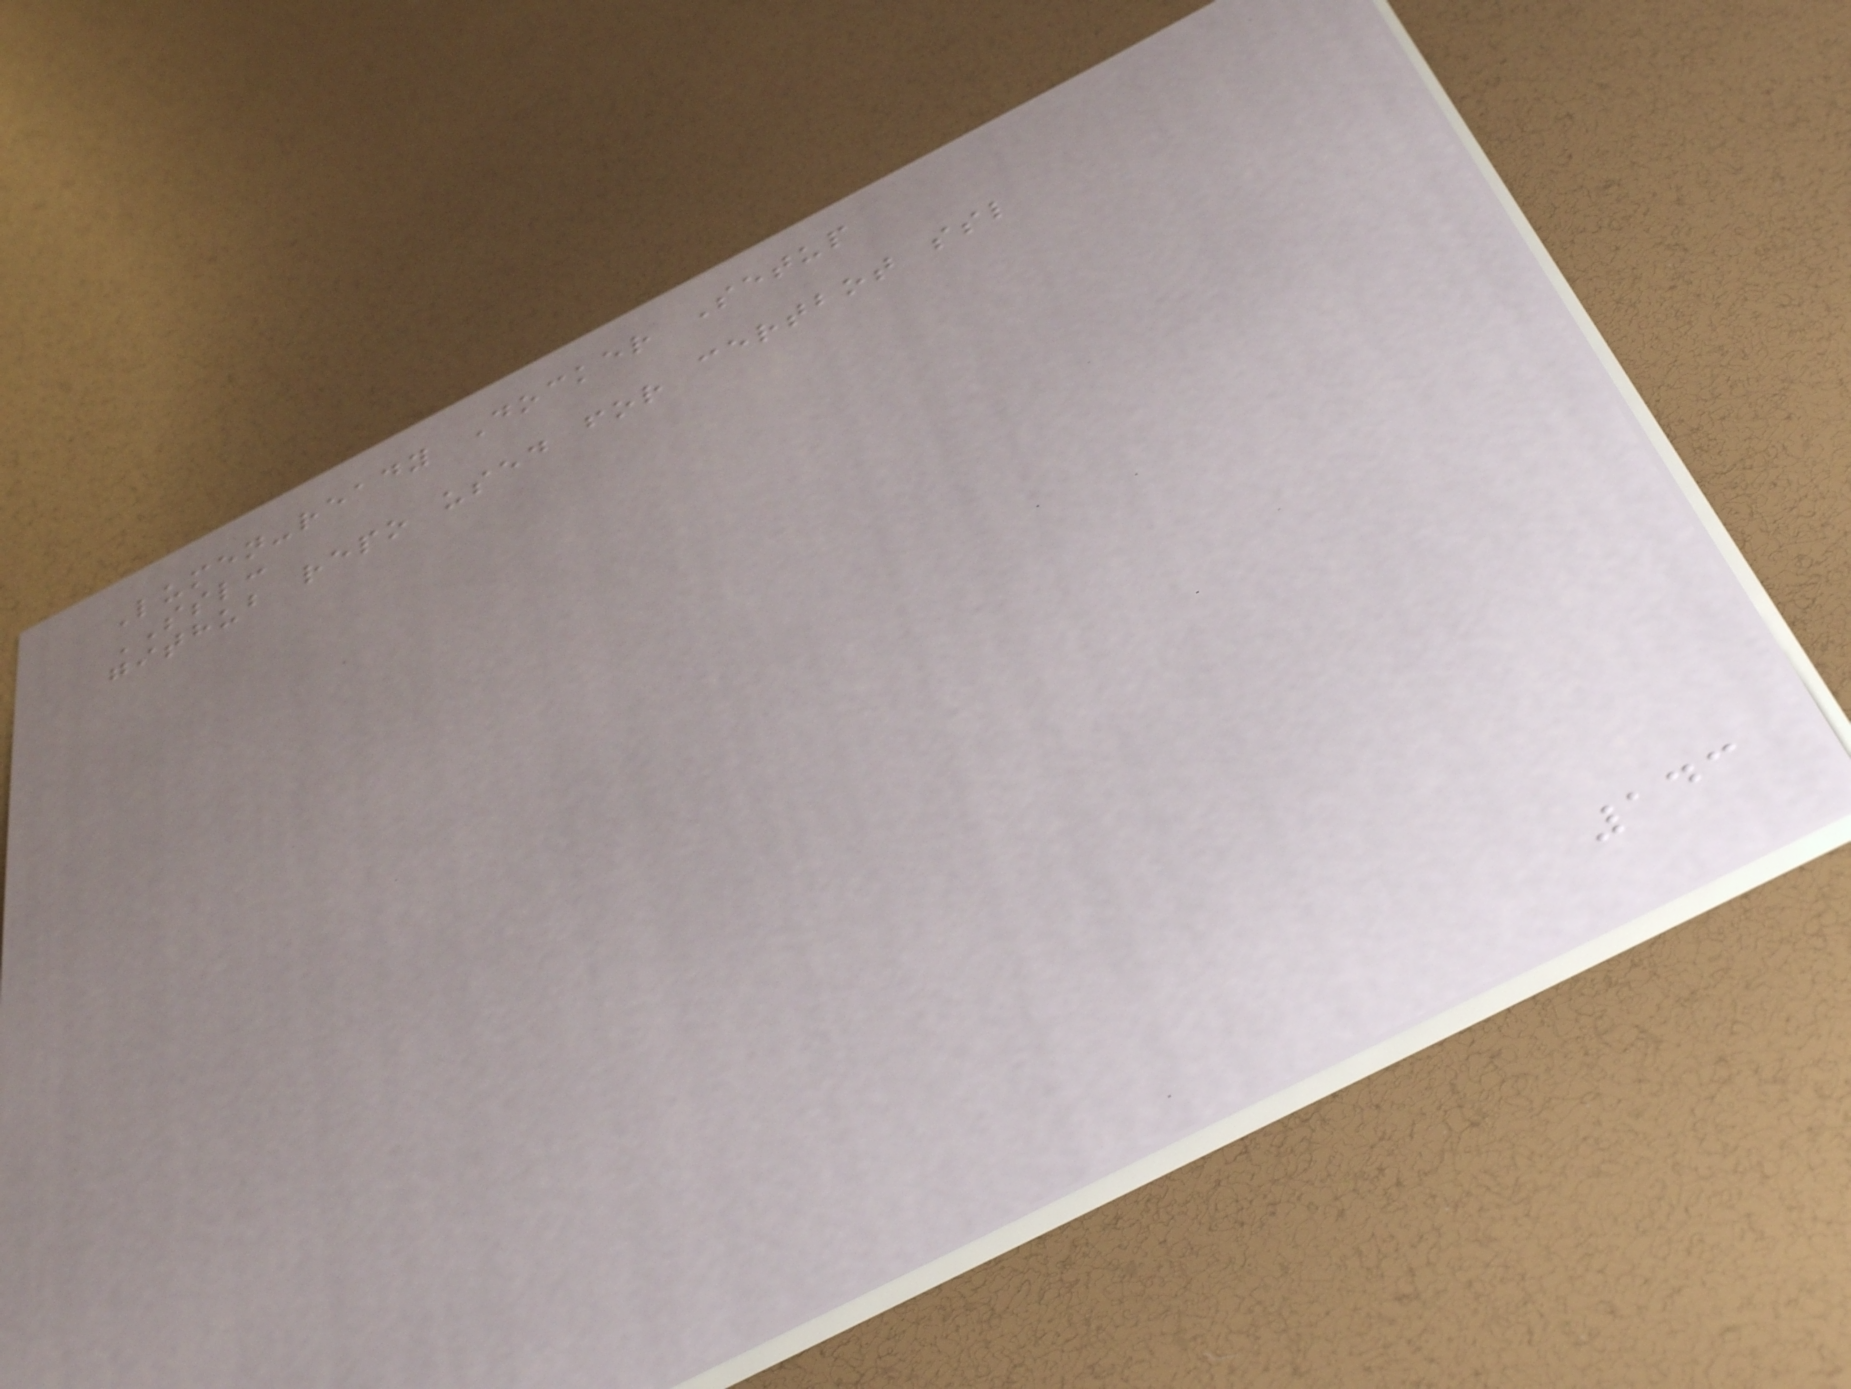Lumen-ready Docker Setup
SSL:
github repo used for certbot ssl
143
